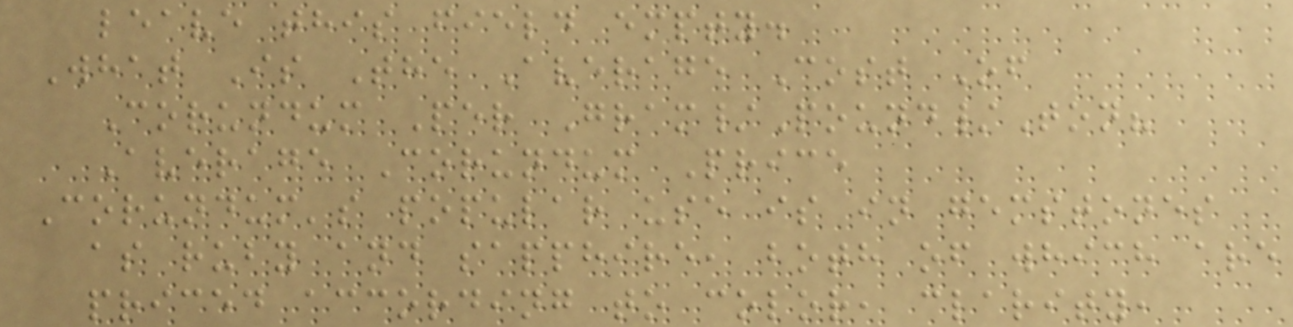leave this field empty.
What Is The Average Cost Of
Corundum Per Gram/Pound/Ton?
Average Corundum Price
Corundum's popular use is in gemstones
as ruby and sapphire, both of which are
priced according to color, clarity,
